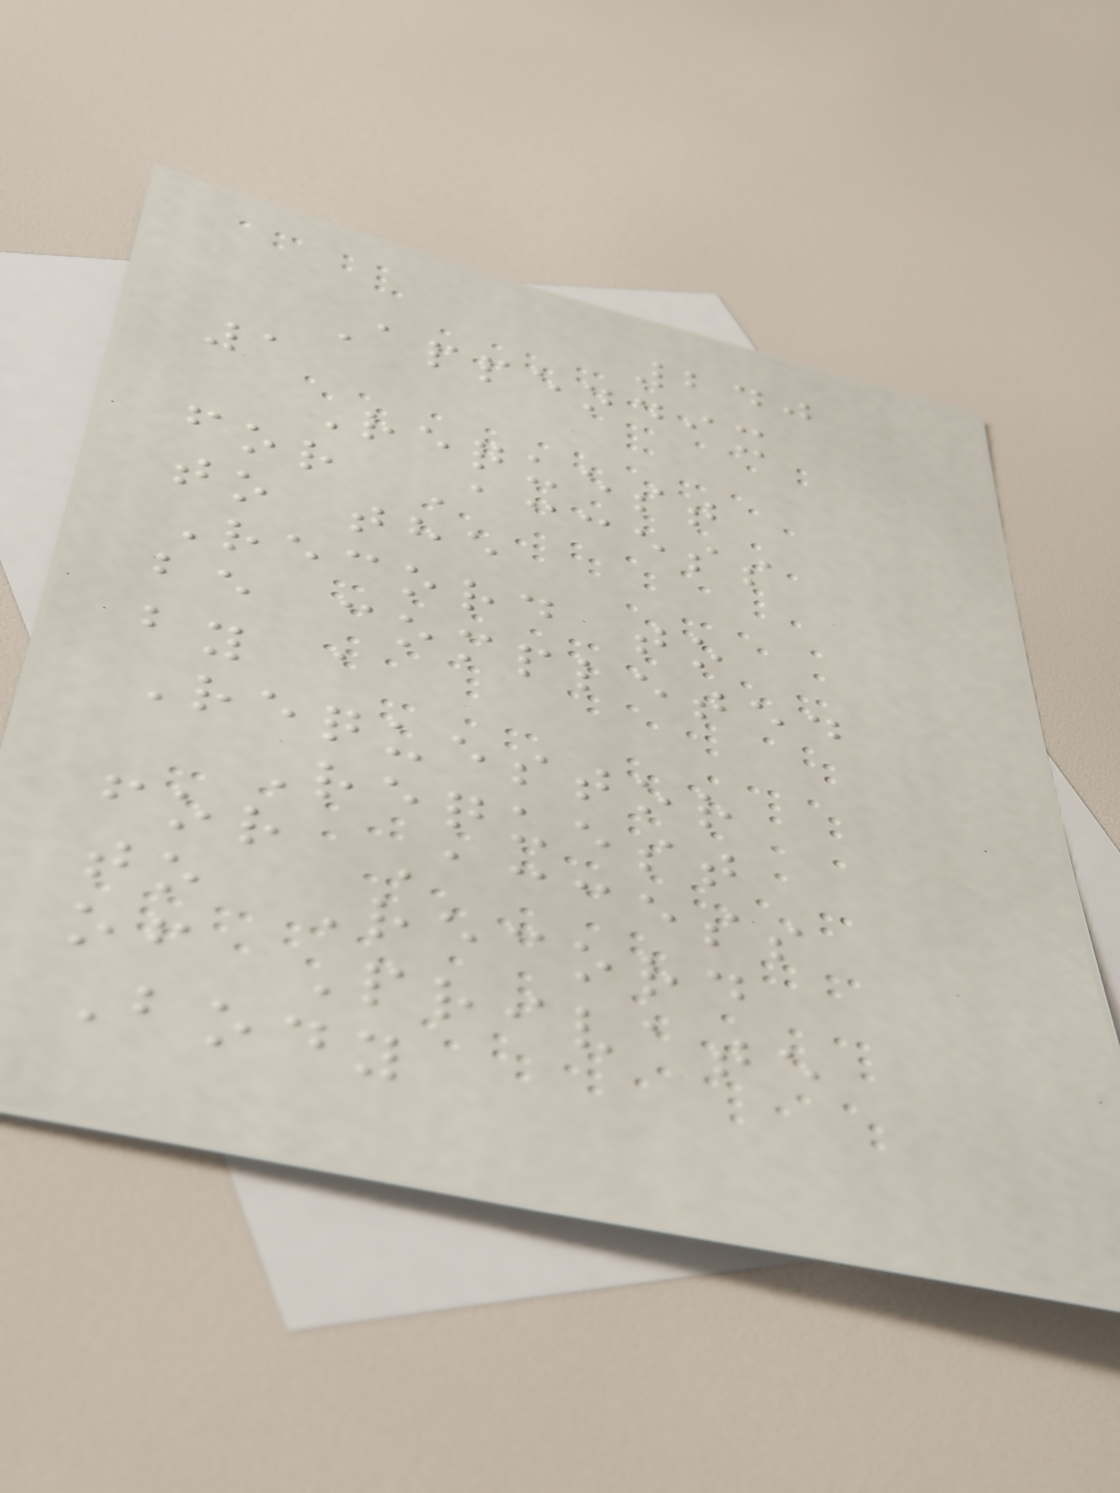240
Appendix
1
Request
for Access
to the
Record to
be completed
by a
Requestor
Request
for Access
to Record
of Private
Body
